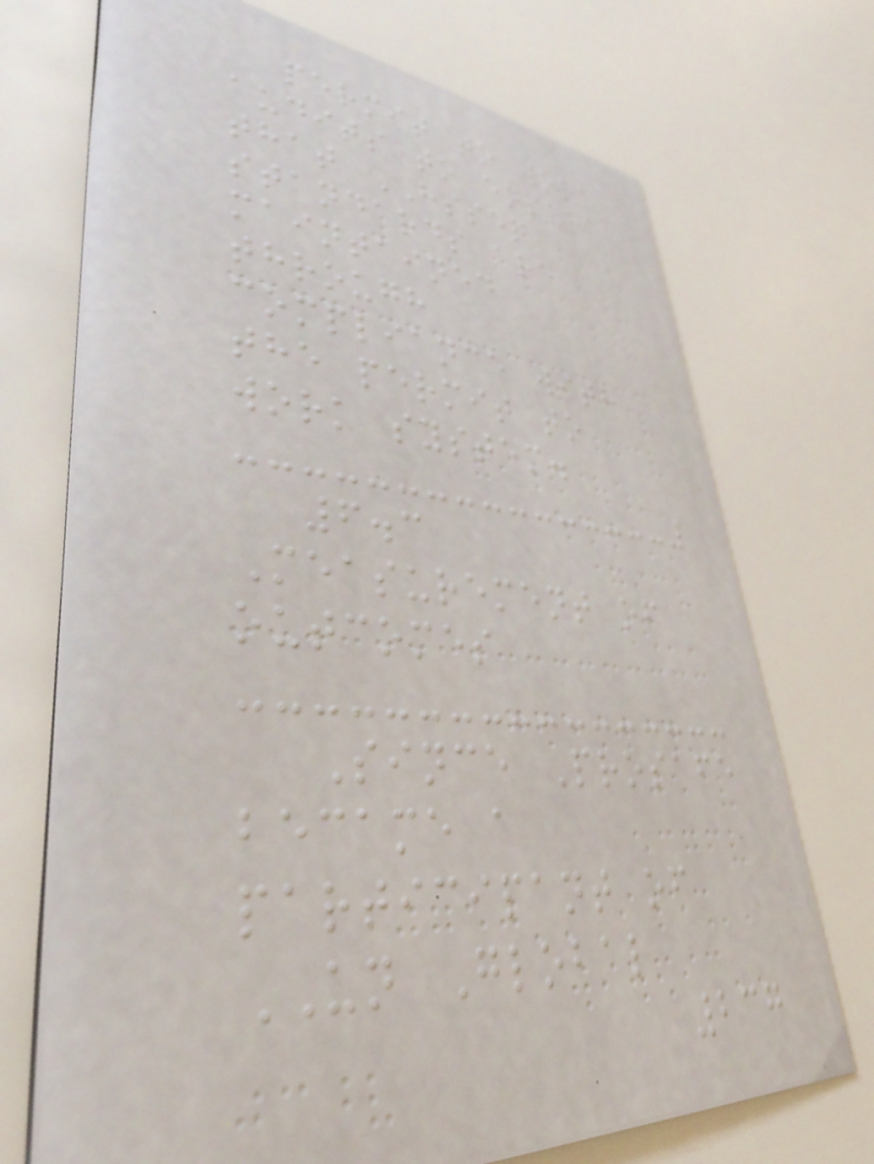permit to work
audits to ensure
that HSSEQ
standards are
maintained
through
compliance with
the permit to
work system.
6.3
Measurement of
outcomes
Since Prosafe
became a
participant of
UN Global
237
